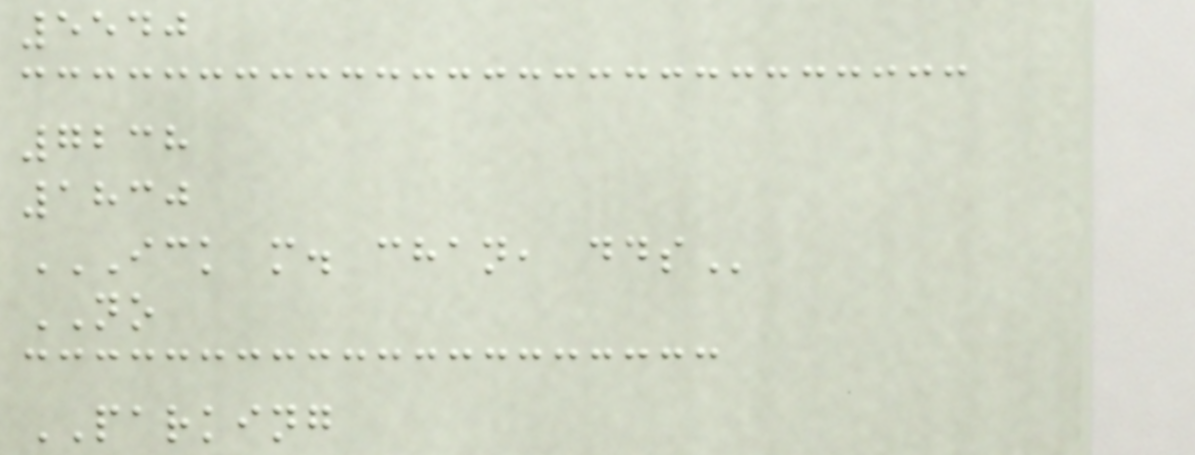5540
7238
1830
ICK M. CHAN, DDS
NO
PARKING
